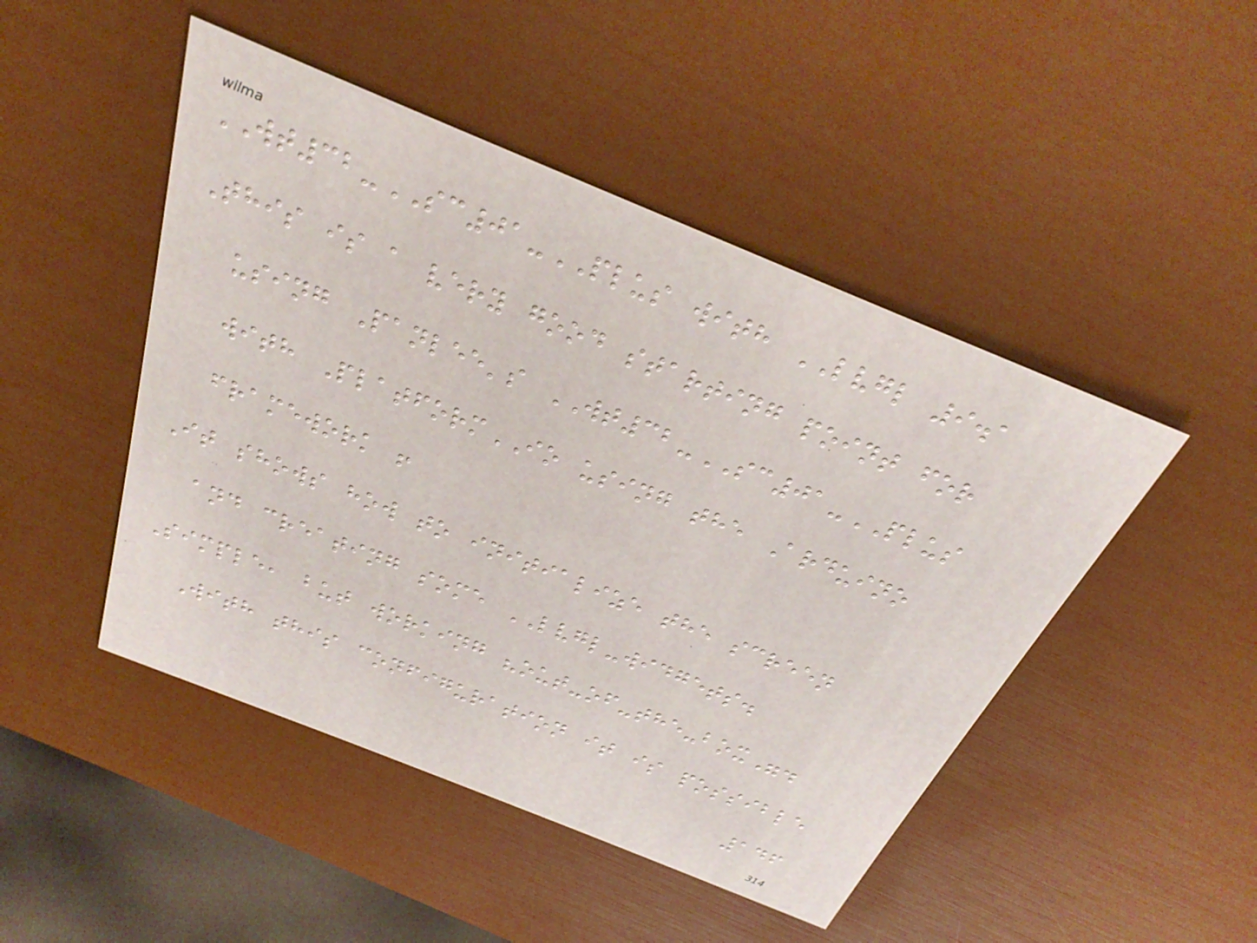WT32-SC01-PLUS with LVGL 9.1
This is a very good starting point for
using Panlee's WT32-SC01-PLUS
with PlatformIO using the Arduino
framework !
It shows how to initialize the screen
and creating some LVGL-widgets.
Simple, but working "out-of-the-box".
With this configuration it is possible
146
